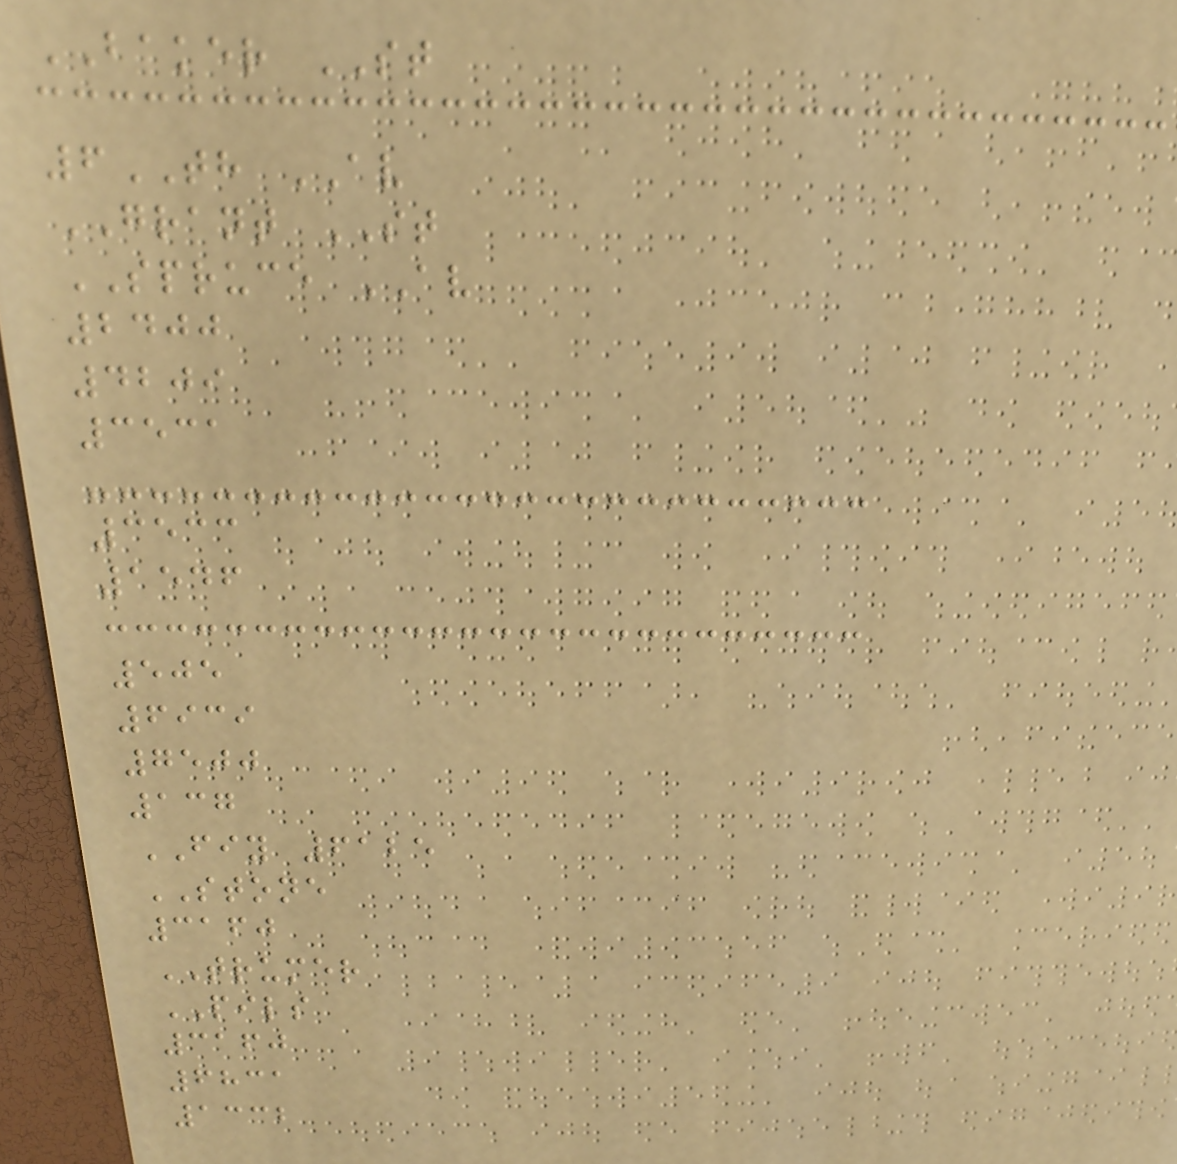BAKER ST
6TH AV
GRANT ST
SPRUCE AV
2400
4209
3531
3533
1546
505
6939
7500
137
FIY 6125
STONE
3160
TRUMER
PILS
3160
6831
1332
